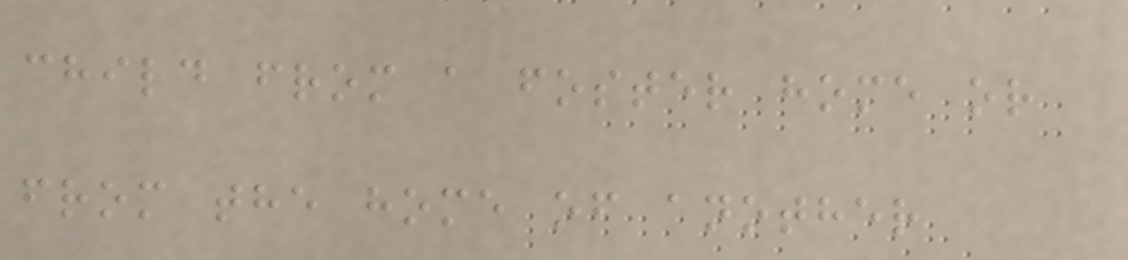child from a foster home or
from the home of another
